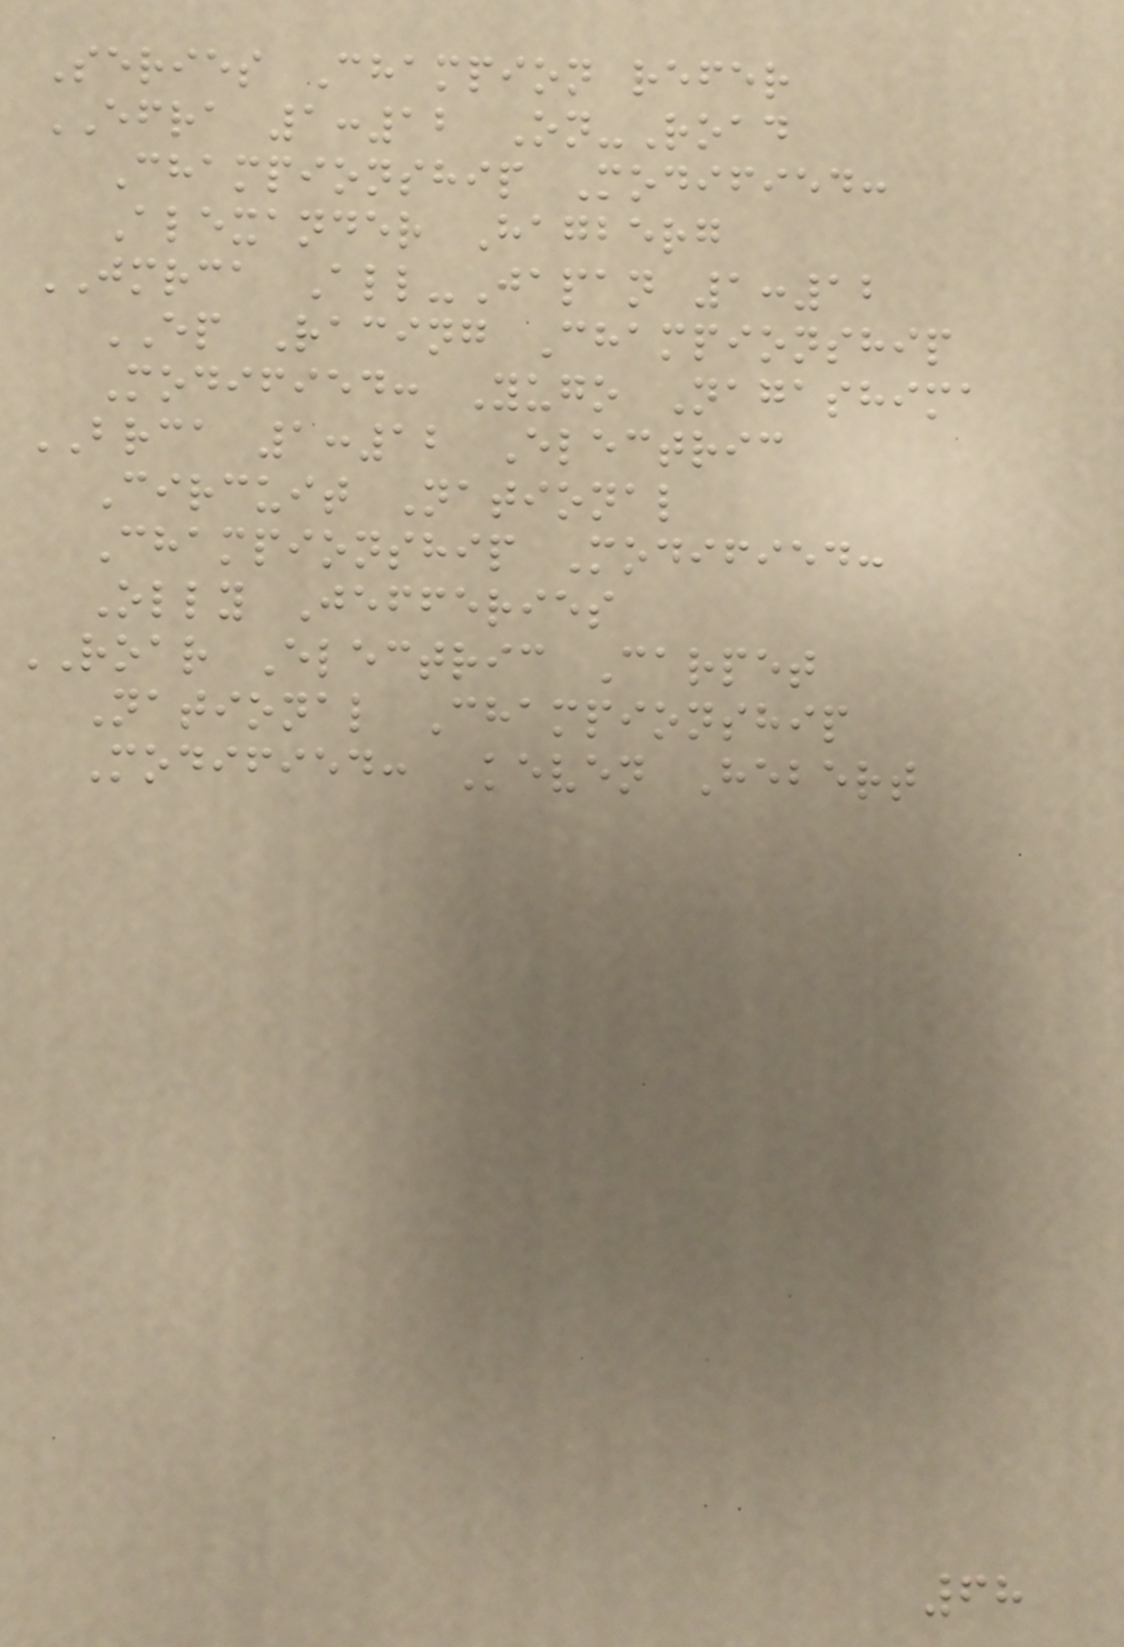Series Champion refer
EFRA 1:12 On-Road
Championship Modified:
Alexander Hagberg
JMRCA All-Japan 1:12
EP Racing Championship
Modified: Yugo Nagashima
BRCA 1:12 Electric
Circuit National
Championship Modified:
Olly Jefferies
ROAR Electric Carpet
National Championship
Modified: Keven Hebert
68
